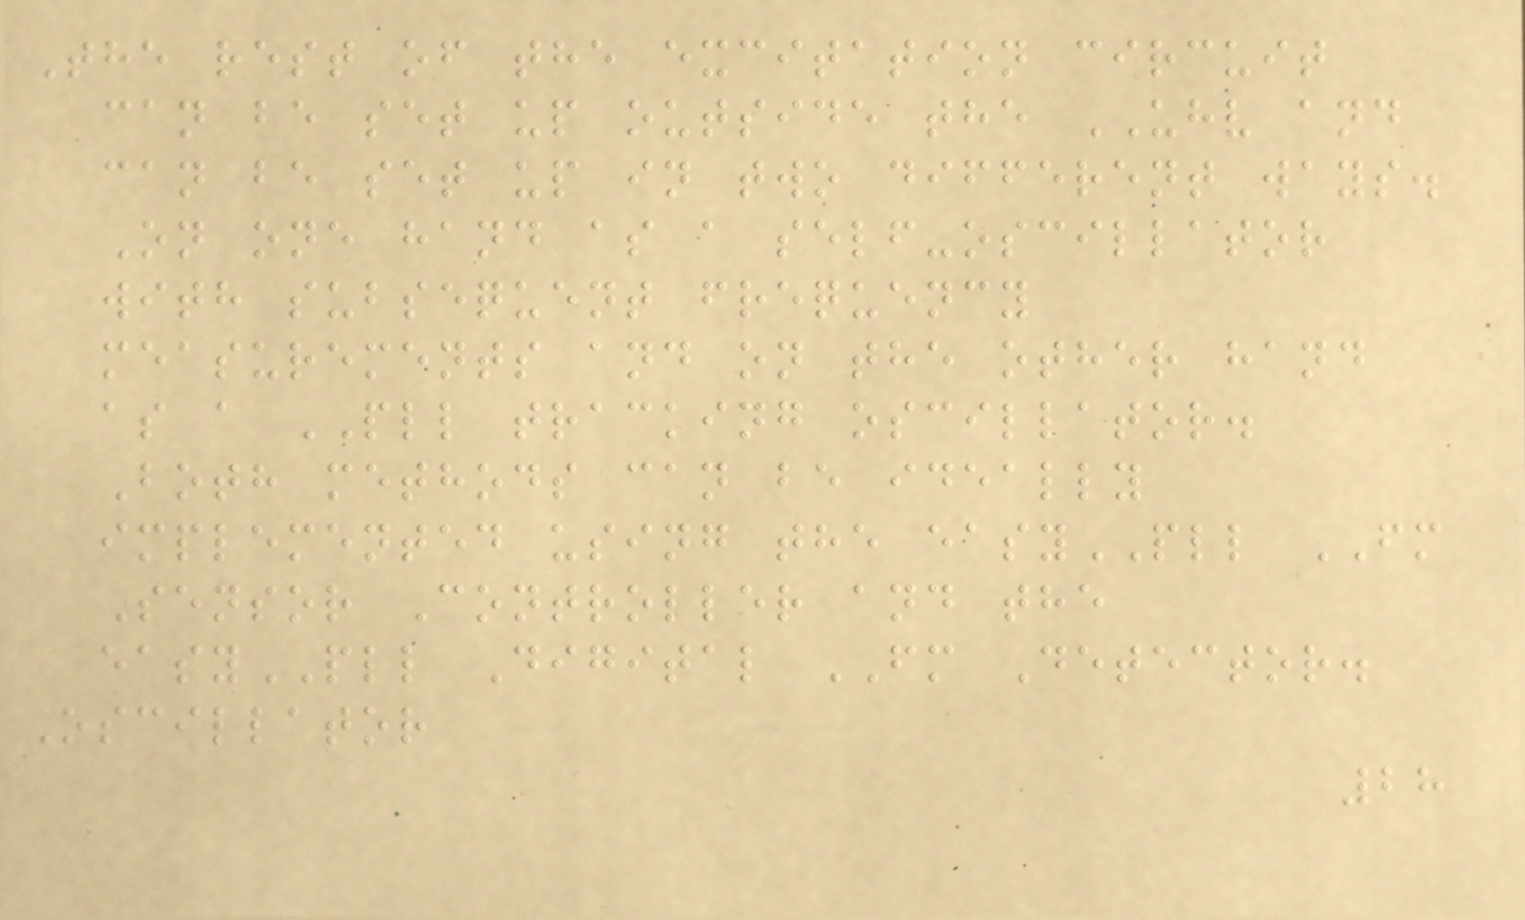The rest of the excitation circuit
can be set up outside the UHV and
can be set up in two different ways.
On one hand as a self-oscillator
with subsequent frequency
measurements and on the other hand
as a PLL tracking oscillator.
Both methods can be ideally
implemented using the easyPLL FM
Sensor Controller and the
easyPLL Digital FM Detector.
Oscillator
28
